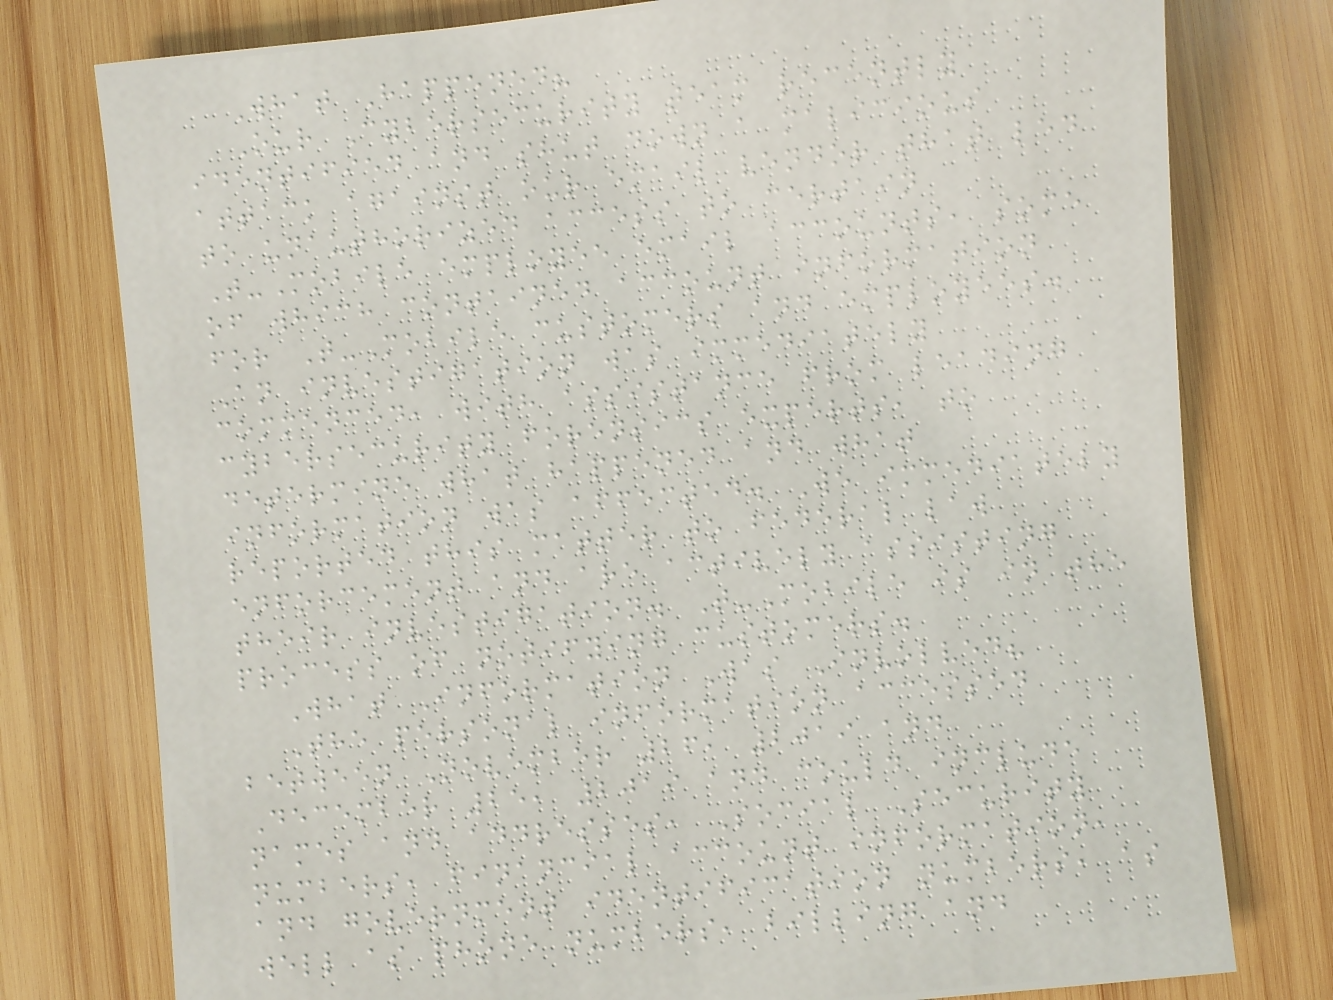What Happened?
Our Cybersecurity team recently
identified and shut down a malicious
attack against our email vendor that led
to unauthorized access to certain
T-Mobile employee email accounts, some
of which contained account information
for T-Mobile customers and employees.
An investigation was immediately
commenced, with assistance from leading
cybersecurity forensics experts, to
determine what happened and what
information was affected. We immediately
reported this matter to federal law
enforcement and are actively assisting
their investigation. T-Mobile is in the
process of notifying customers.
What Information Was Involved?
The personal information accessed
between November 26, 2019 and
December 25, 2019 and could include
names and addresses, Social Security
numbers, financial account information,
and government identification numbers, as
well as phone numbers, billing and
